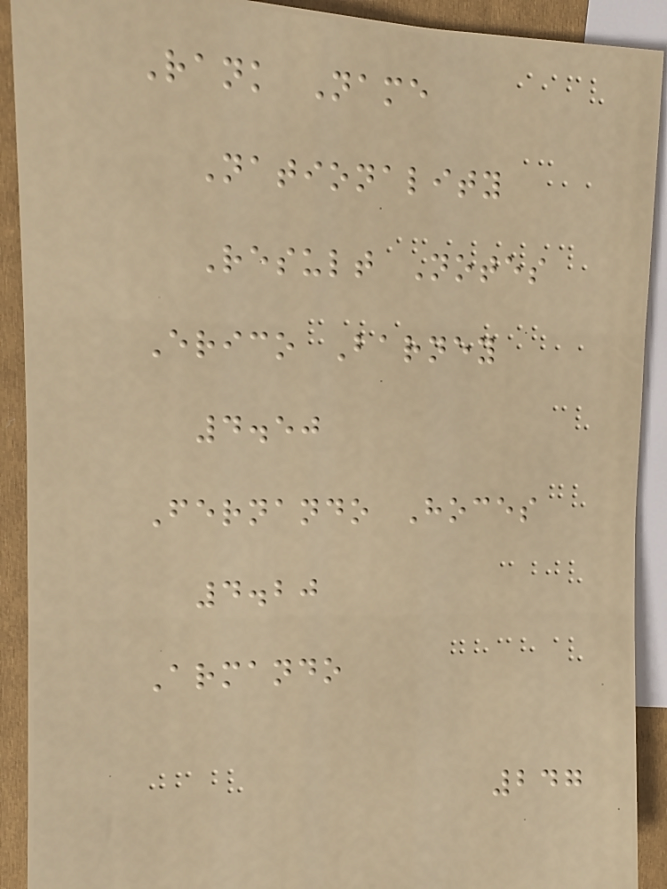Rank Name
Nationality
Result Notes
Erico Barney
4.50
Fernando Hoces
4.20
Armando
247
